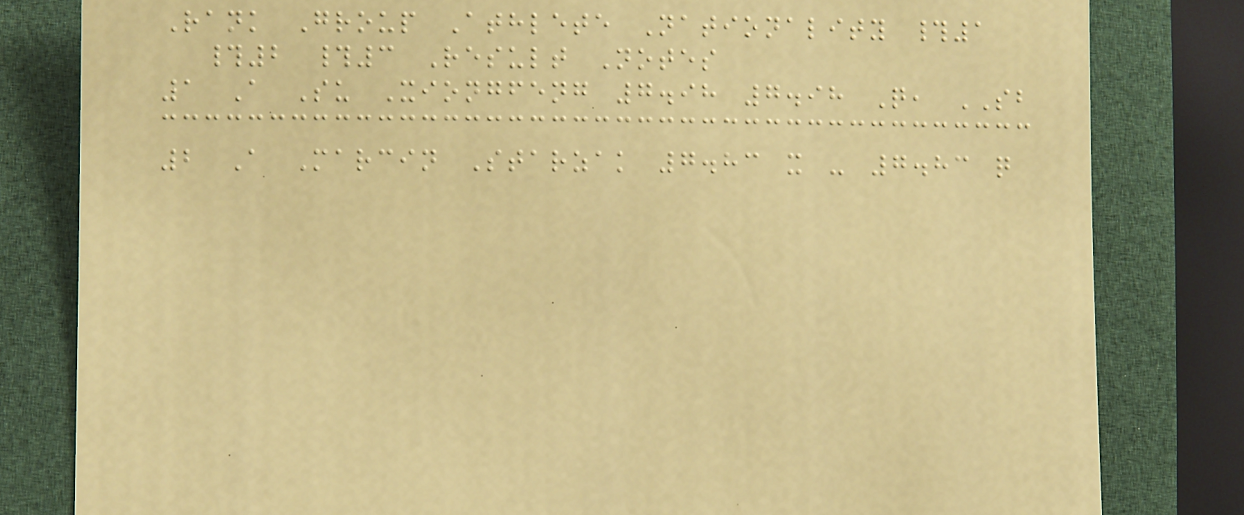Rank Group Athlete Nationality #1
#2 #3 Result Notes
1 A Su Xiongfeng 7.98 7.98 Q, SB
2 A Marcin Starzak 7.83 x - 7.83 q
